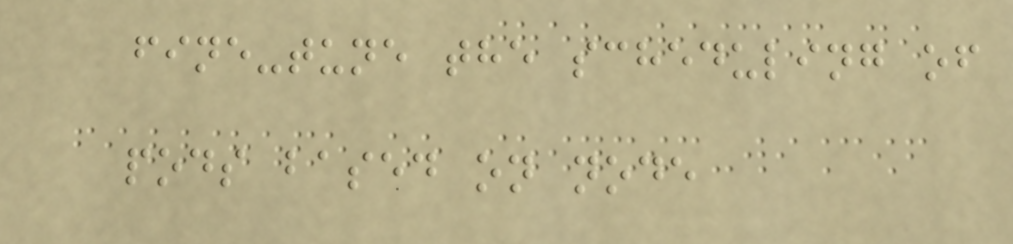fine-tune the scheduling of
pods based on node
